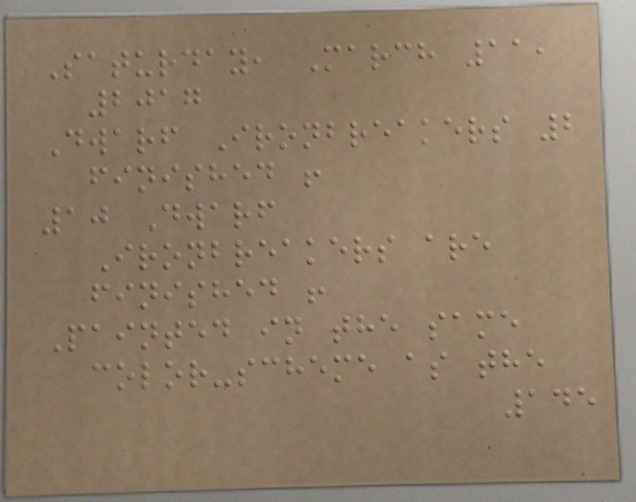Saturday, March 11,
2017
Dwarf Ironbreakers 2
finished !
10 Dwarf
Ironbreakers are
finished !
Painted in the same
color-scheme as the
145
